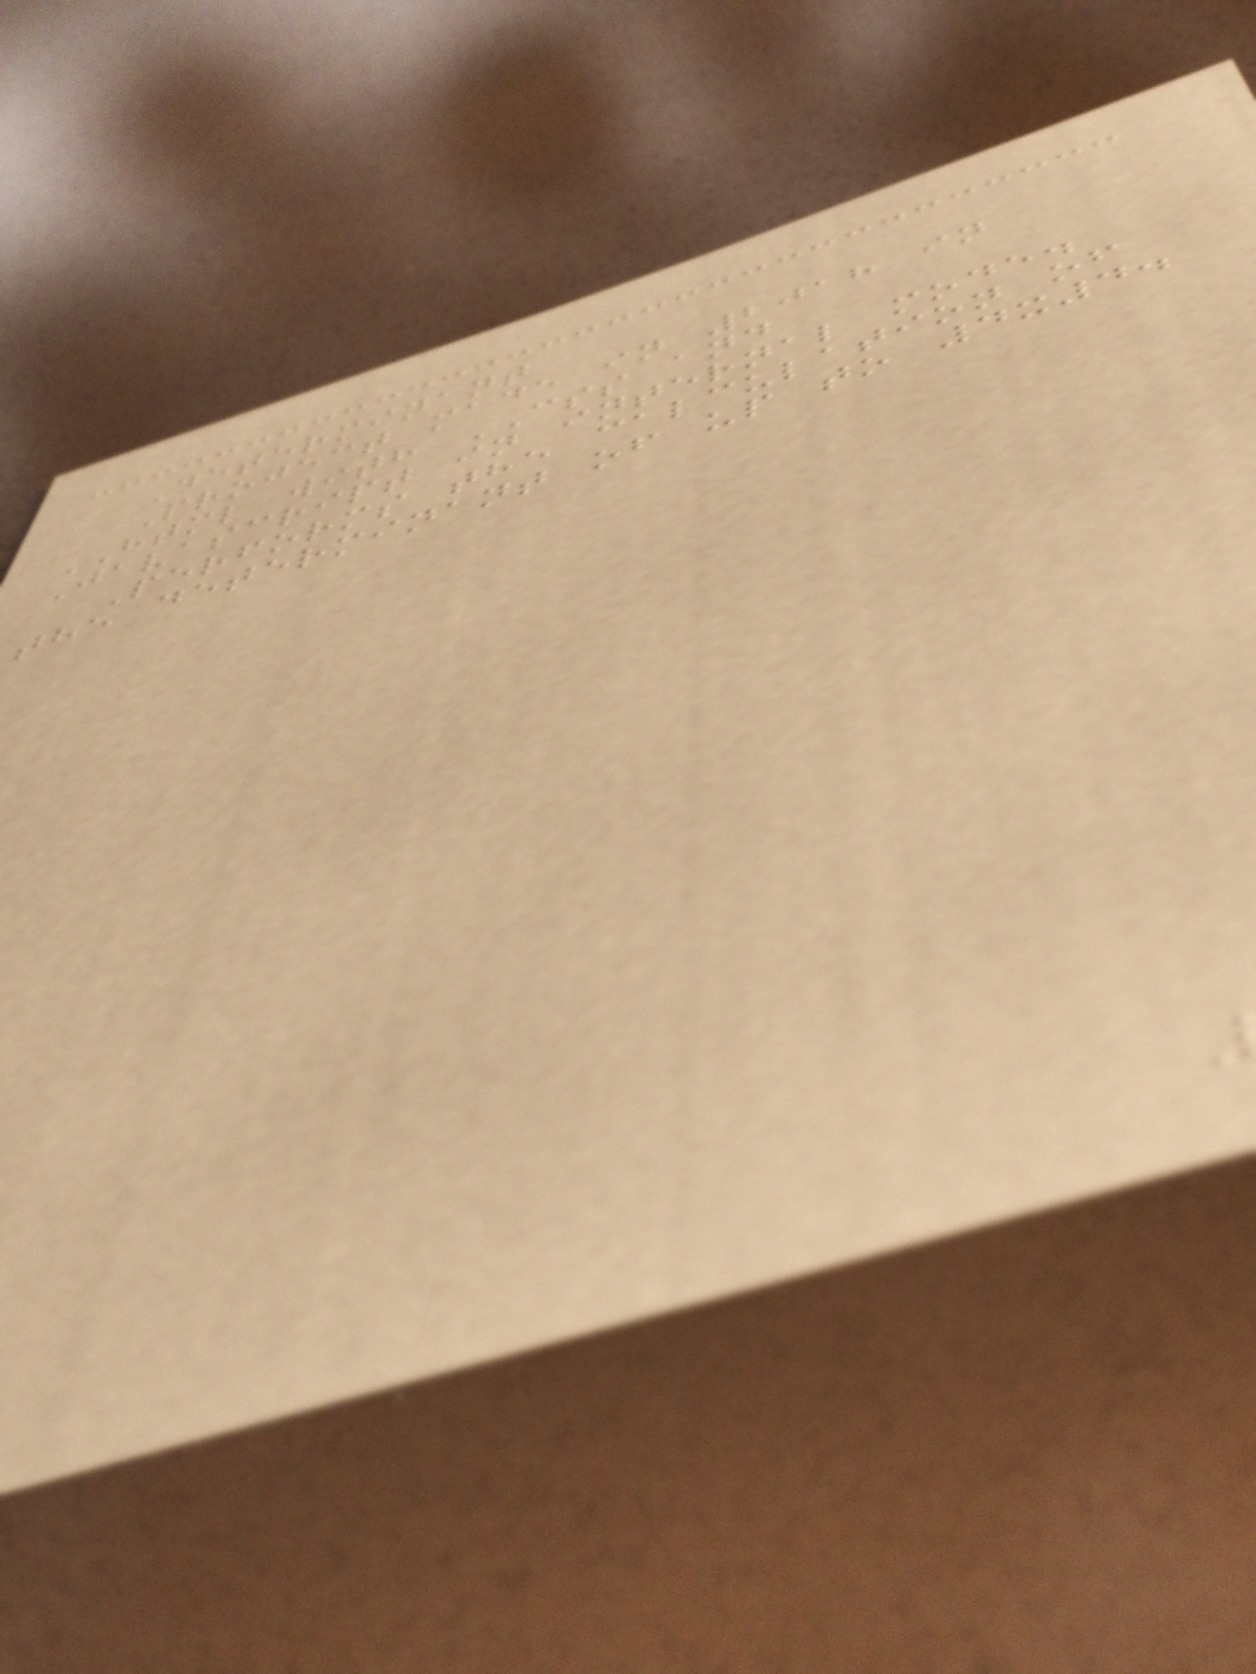Determinant
Project made in 2018 in
HTML with CSS and
Javascript in internal mode.
Performs the calculation of
the determinant of up to 4x4.
